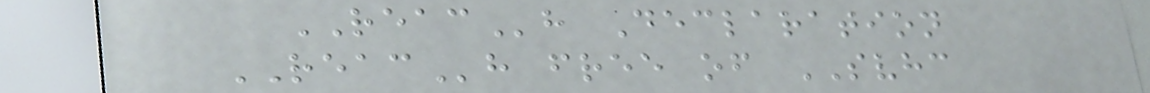REACh Declaration
REACh free of SVHC
